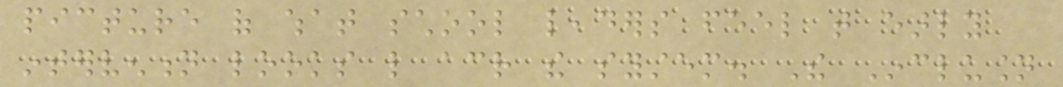picture of what school leaders feel that early
intervention looks like across the system. The Inclusion
